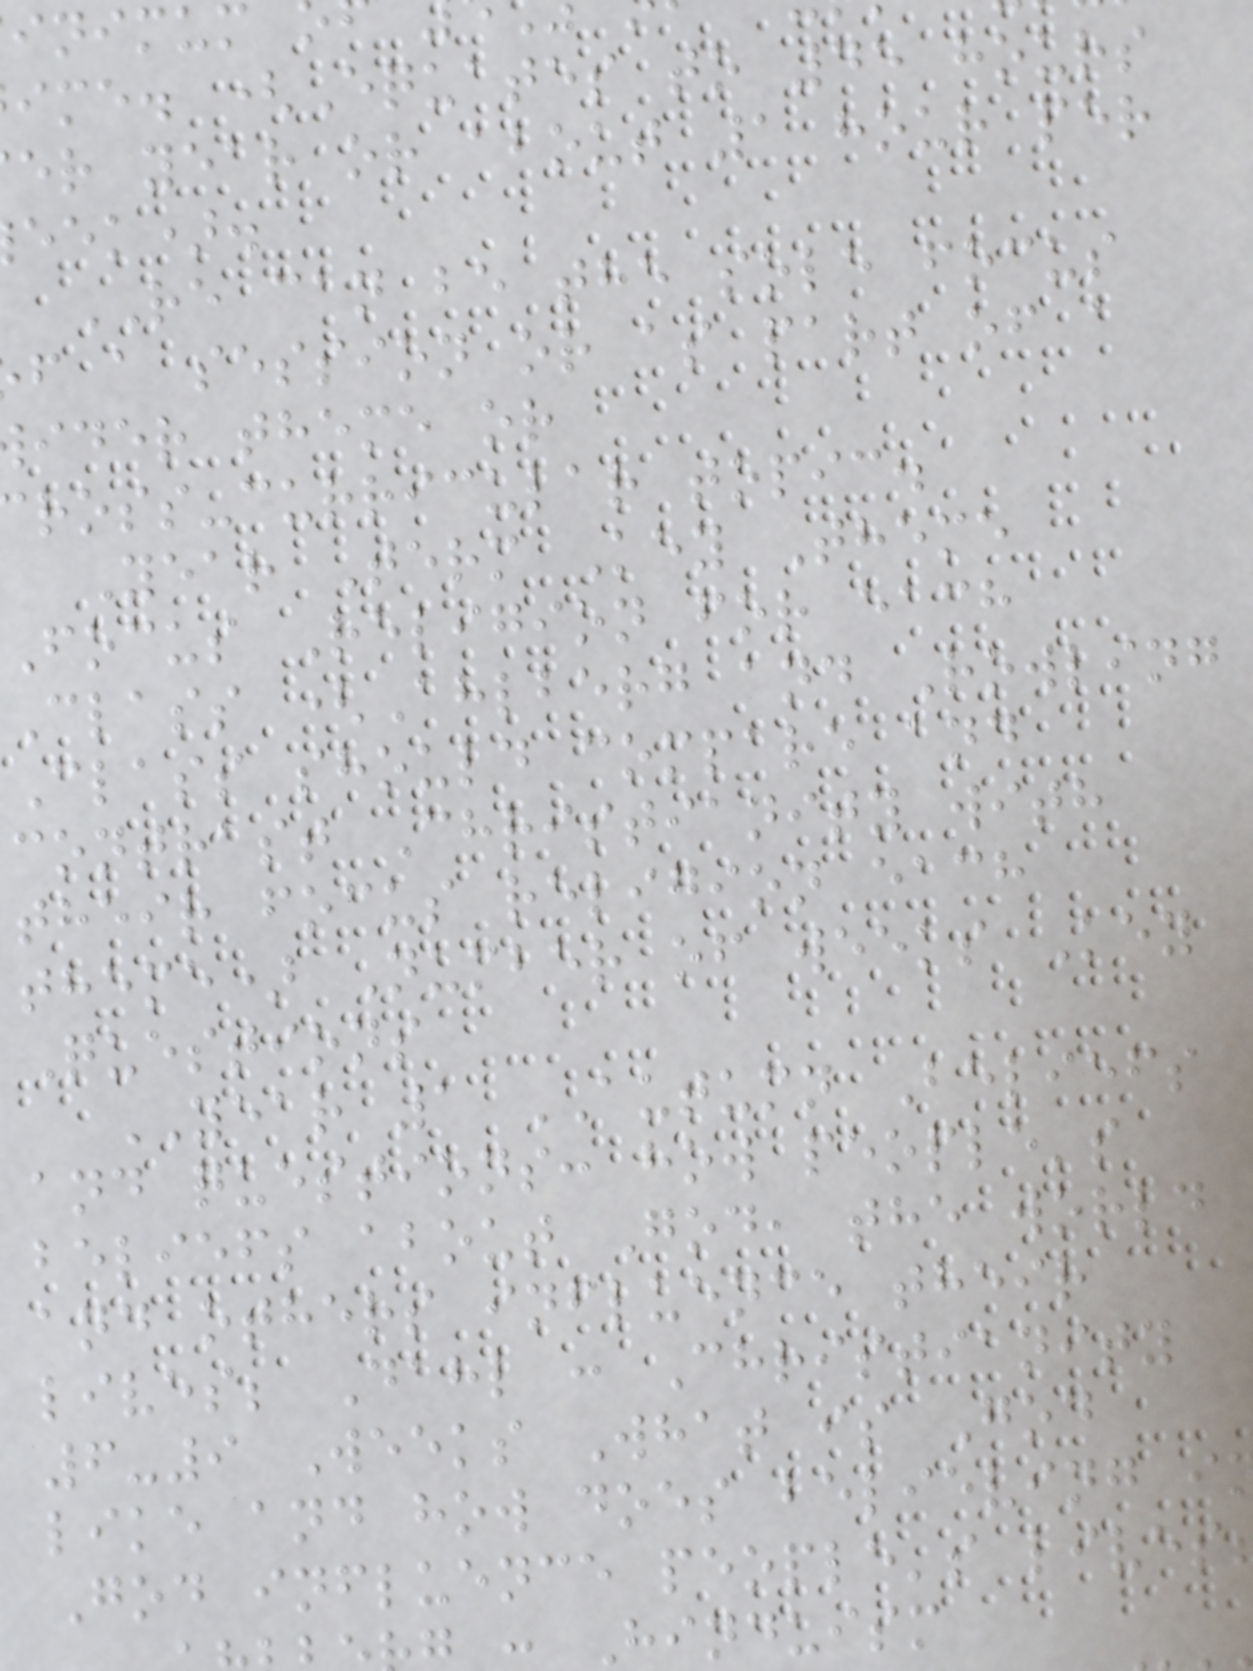ime. (Equates to 45 hours
er year or about 1 hour per
eek).
RE can be the sole focus
f a session or as part of a
ider theme or
ross-curricular topic.
Year Term Key Theme
Focus Religion for each
Class (Ahlberg and Rowling
Class should compare and
contrast Christianity with
their focus religion each
theme) Number of weeks Key
Questions
YEAR 1 AUTUMN Beliefs
and questions: how people's
beliefs about God, the world
and others influence their
lives; Dahl : Christianity
6-9 Weeks What is God
like and how does believing i
God influence people's lives
Hinduism
